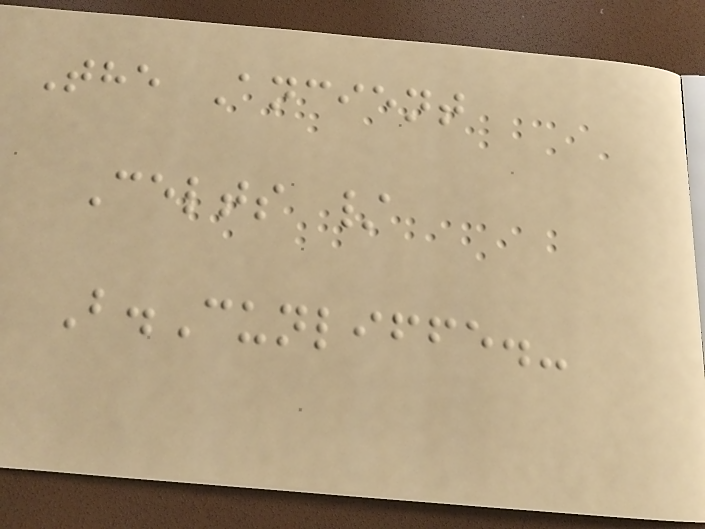The Ancient
Celts /
B.Cunliffe.-
